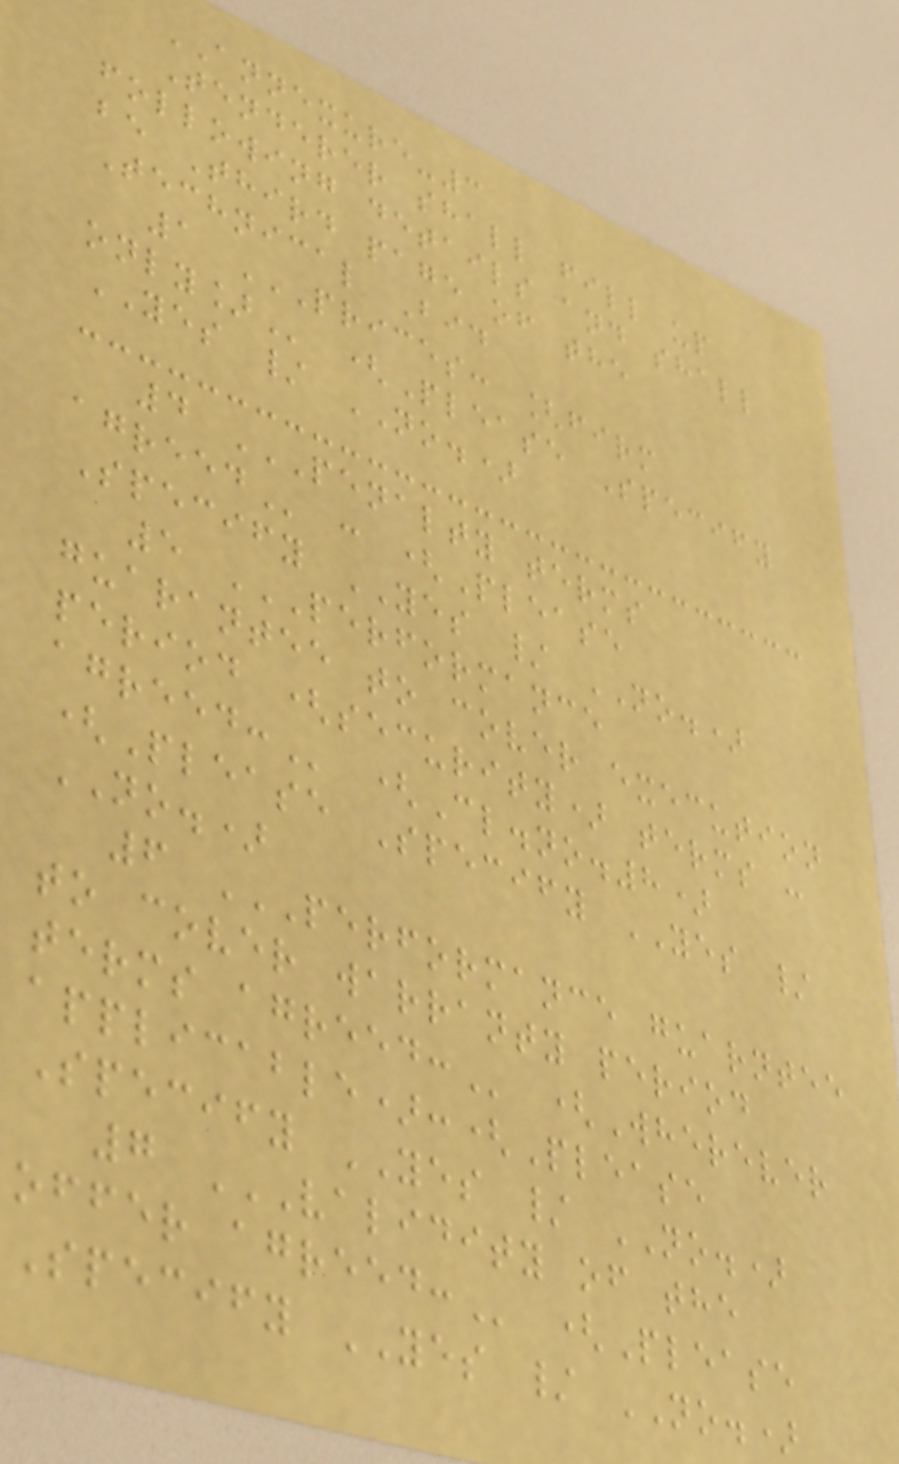ANNEXURE-3
Tenderer shall fill up
following details and shall
be Third page of the
Technical Bid
1 PRICES: [FIRM
ONLY] (Please Specify
YES / NO.)
4 PENALTY TERMS
AGREED : (Please
Specify YES / NO.)
5 PERFORMANCE
GUARANTEE TO COVER EXECUTION
PERIOD (SECURITY) TERMS :
AGREED: (Cl.no.8)
(Please Specify YES /
NO.)
6 PERFORMANCE GUARNTEE
TO COVER WARRANTY PERIOD
TERMS AGREED: (Wherever
applicable):(Please
Specify YES / NO.)
7 VALIDITY OF THE
OFFER AGREED: (Please
Specify YES / NO.)
